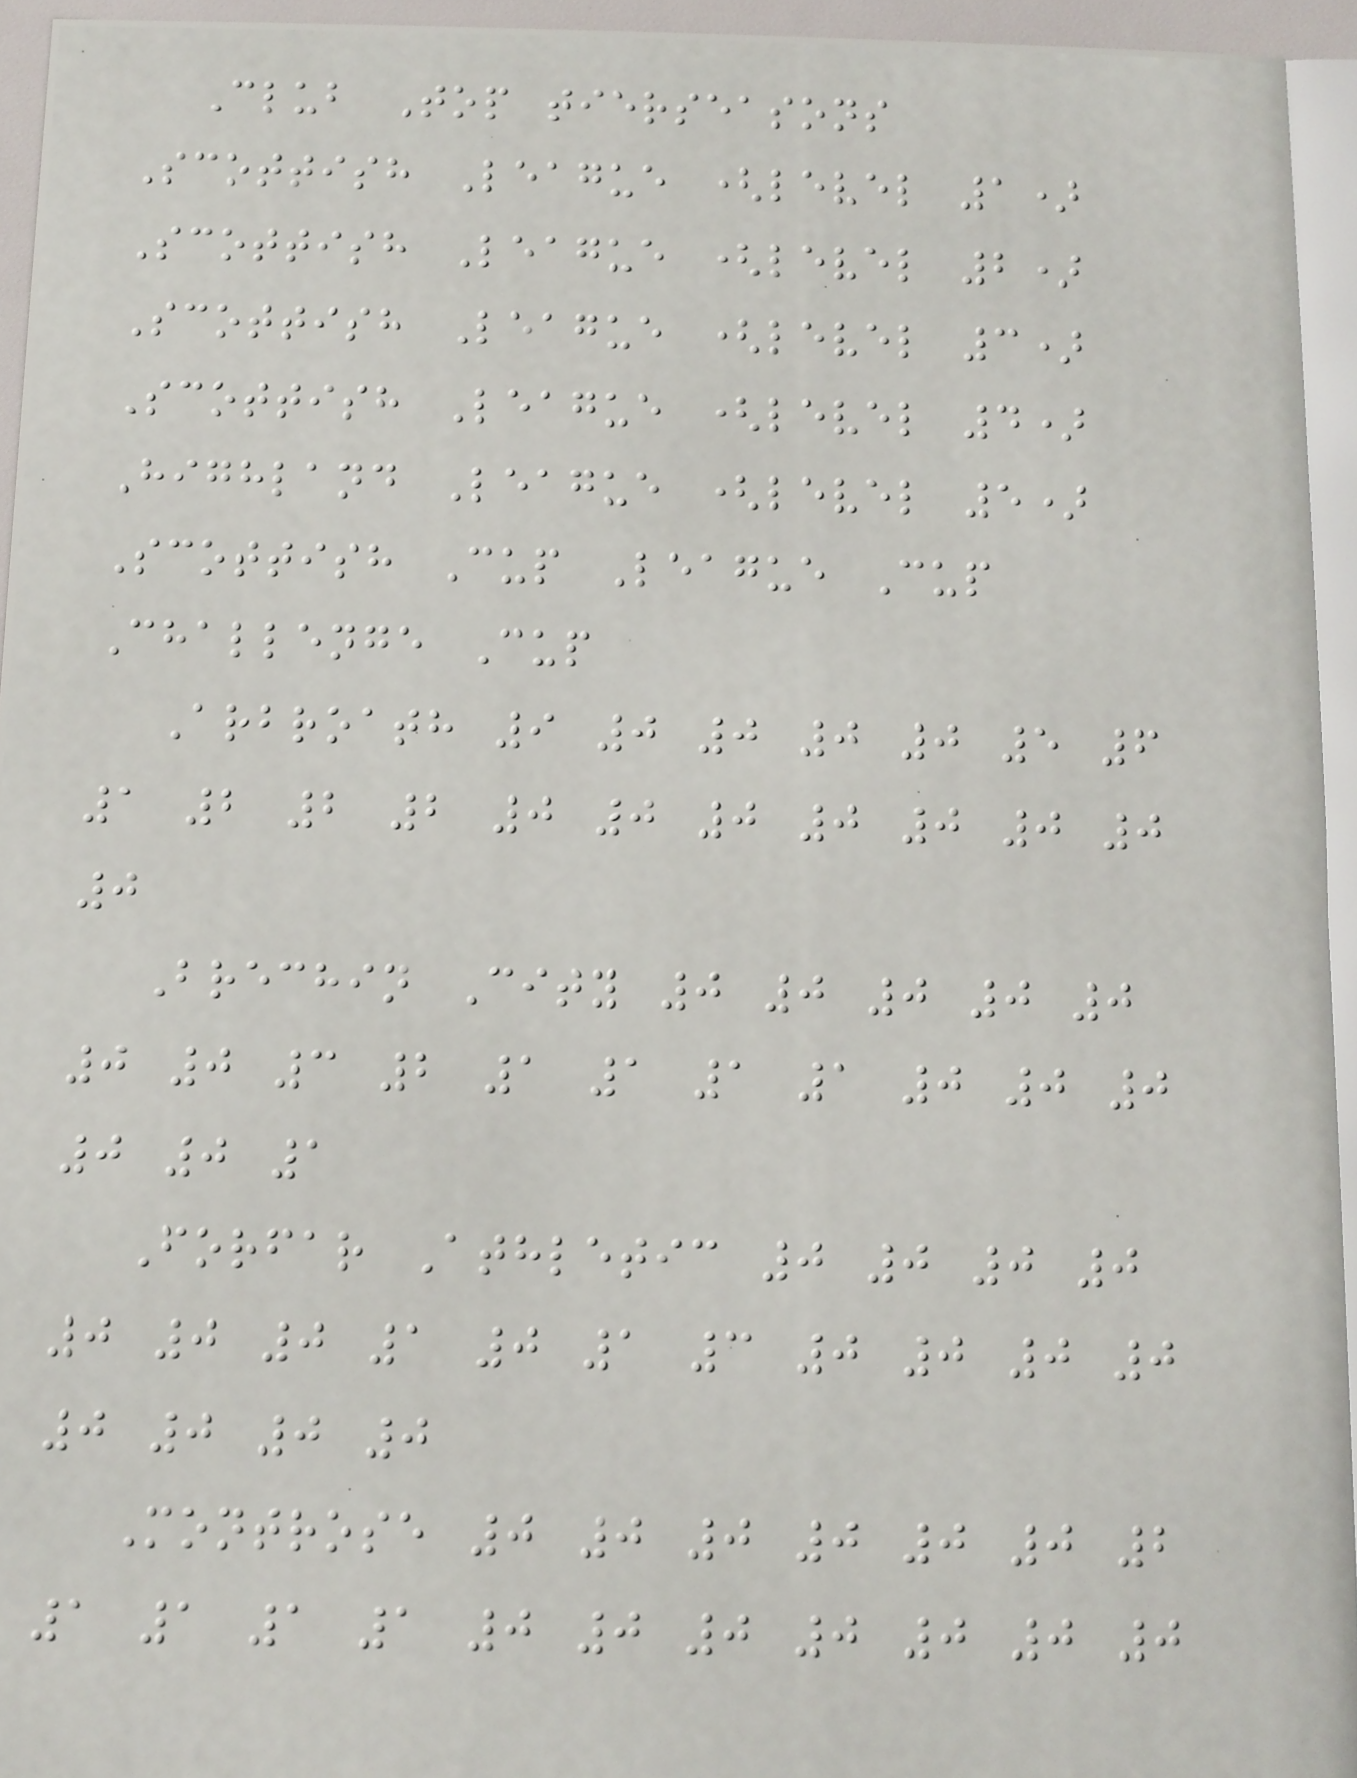Club Top tierseasons
Scottish League (level 1)
Scottish League (level 2)
Scottish League (level 3)
Scottish League (level 4)
Highland League (level 5)
Scottish Cup League Cup
Challenge Cup
Arbroath 9 0 0 0 0 5 6
1 2 2 2 0 0 0 0 0 0 0
0
Brechin City 0 0 0 0 0
0 0 3 2 1 1 1 1 0 0 0
0 0 1
Forfar Athletic 0 0 0 0
0 0 0 1 0 1 3 0 0 0 0
0 0 0 0
Montrose 0 0 0 0 0 0 2
1 1 1 1 0 0 0 0 0 0 0
